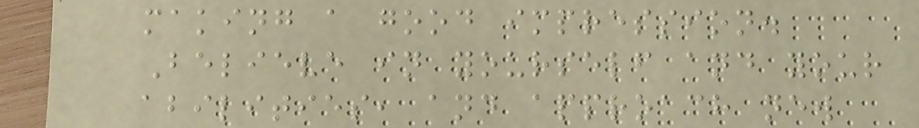making a good impression.
Believe in yourself and your
abilities, and approach new
